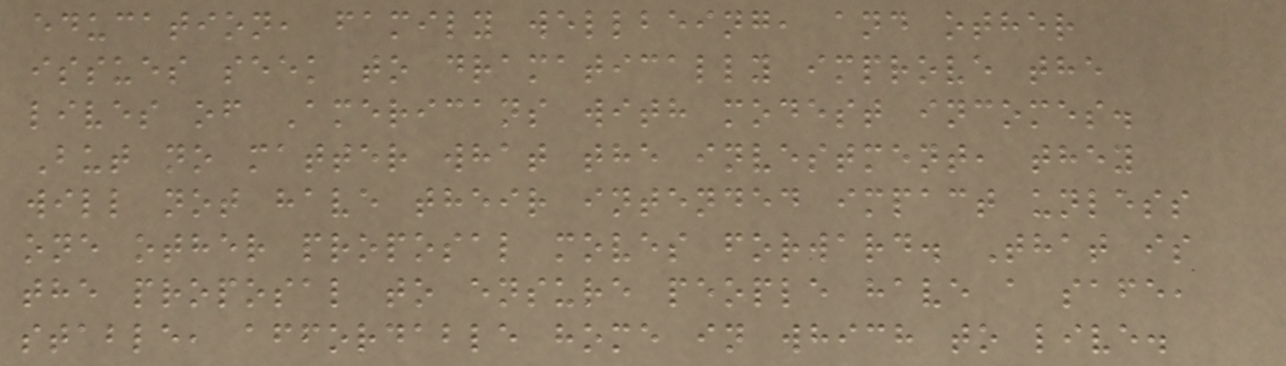education, family wellbeing, and other
issues seek to dramatically improve the
lives of Americans with modest incomes.
But no matter what the investment, they
will not have their intended impact unless
one other proposal moves forward. That is
the proposal to ensure people have a safe,
stable, affordable home in which to live.
